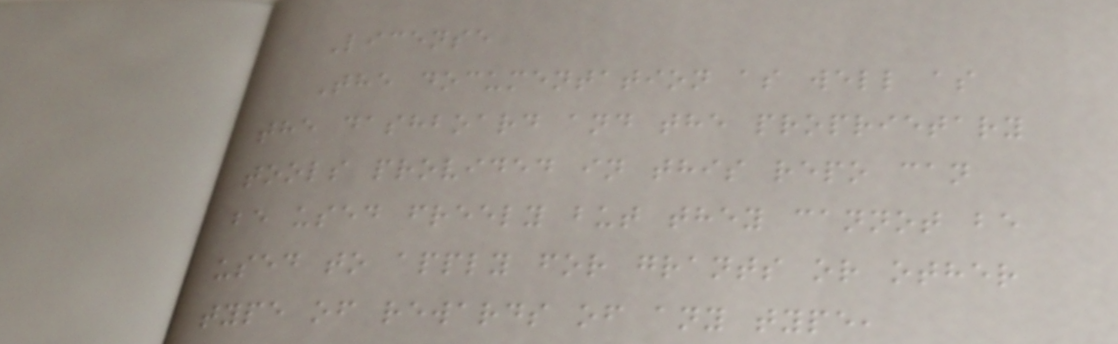License
The documentation as well as
the dashboard and the proprietary
tools provided in this repo can
be used freely but they cannot be
used to apply for grants or other
type of rewards of any type,
